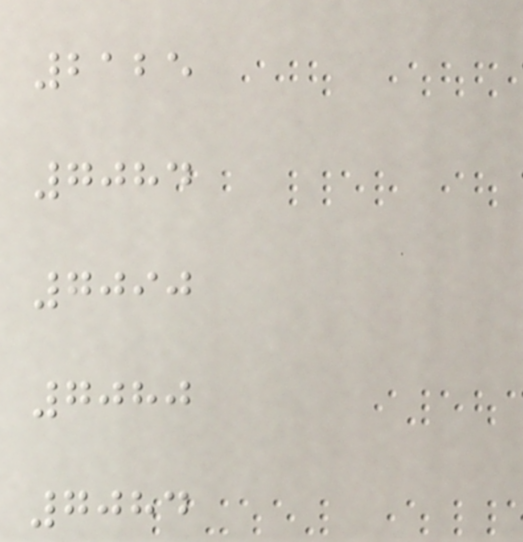2125
7084
7090
7080
7084
